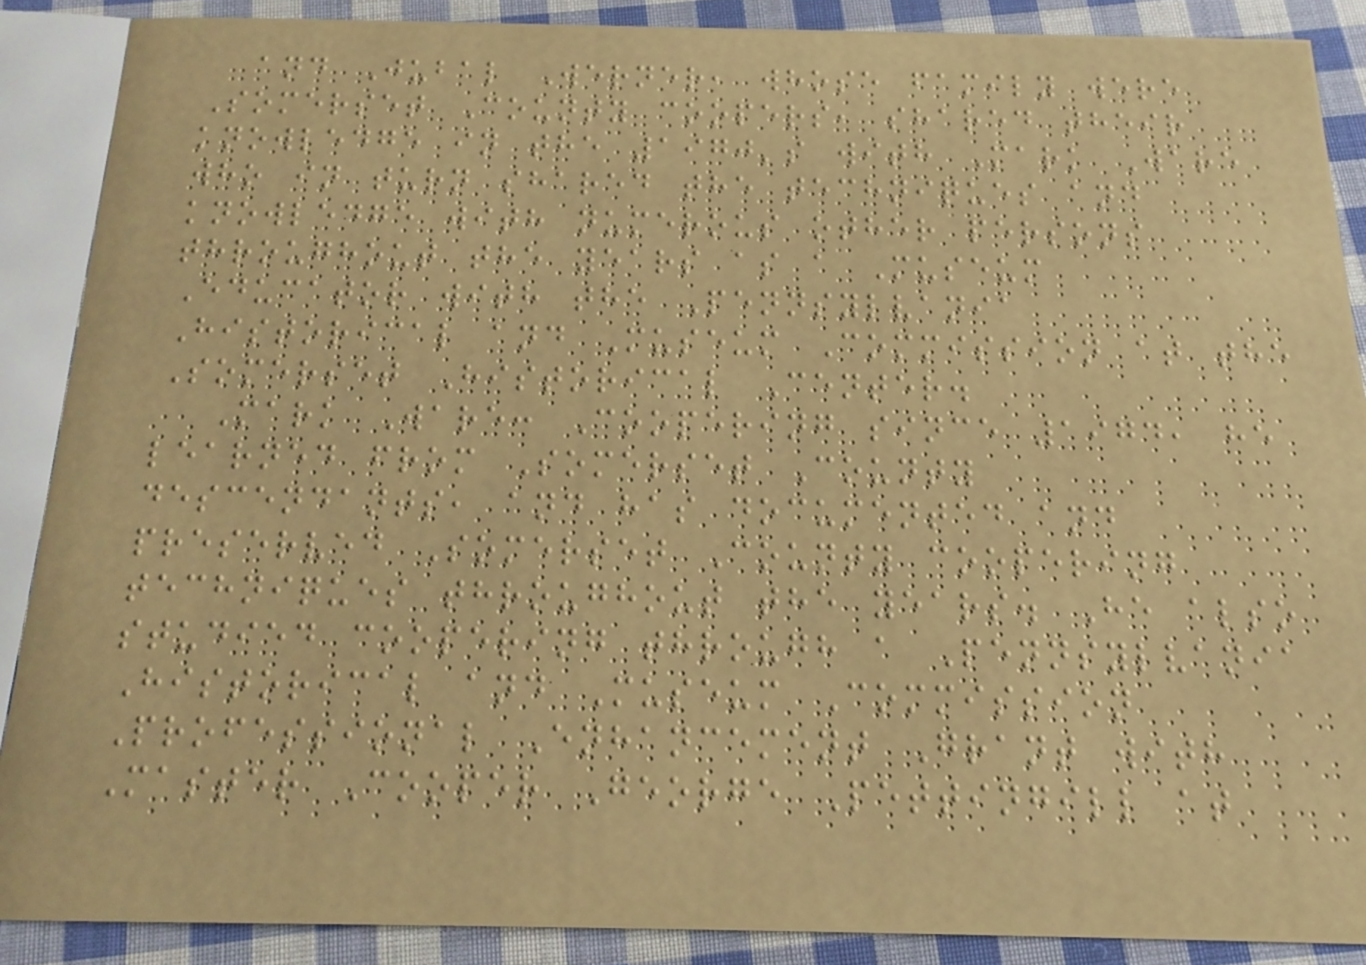and Jubal Werner, whose family were
Somerset County coopers, shared their
knowledge in the 1970's with Mark Ware
who in turn shared the techniques and
knowledge with numerous other persons
throughout the years as a Museum
Educator with the Pennsylvania
Historical and Museum Commission at the
Somerset Historical Center.
Mark Ware: Coopering since 1974, he
learned from Somerset County
descendants, and has documented and
preserved Somerset County coopering
techniques throughout the years. He also
studied coopering through a Pennsylvania
Historical and Museum Commission
Professional Enhancement Grant with
Master Cooper George Pettingill at
